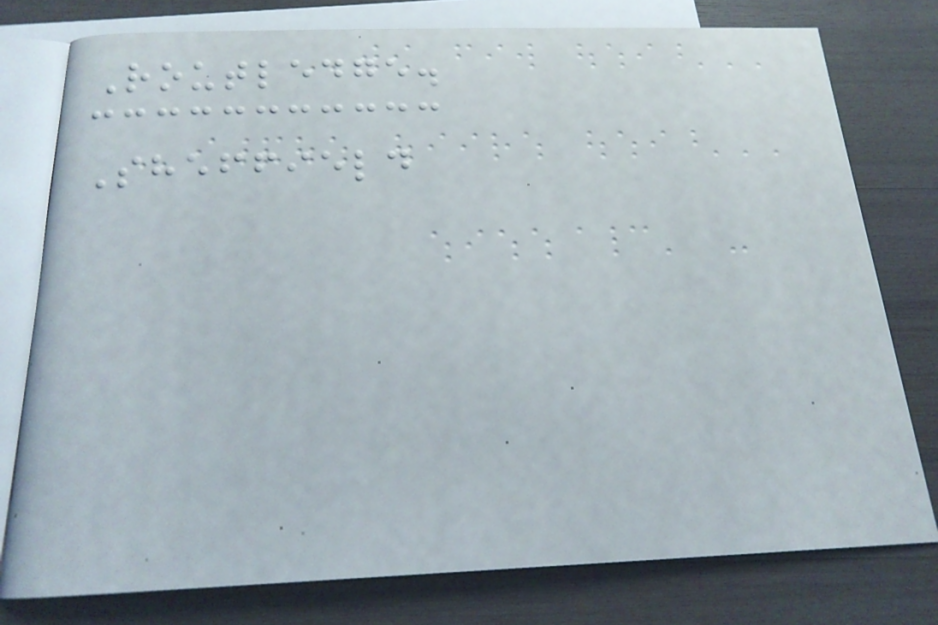Routledge.
Sheffield
